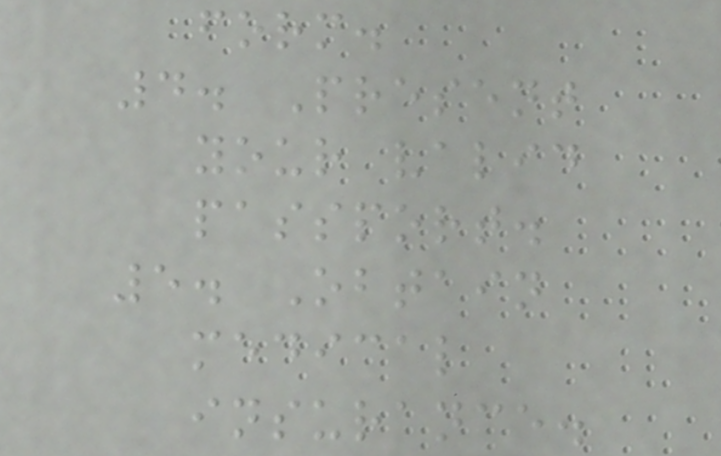form.
4. Present
your valid
passport.
5. Obtain
medical
insurance.
